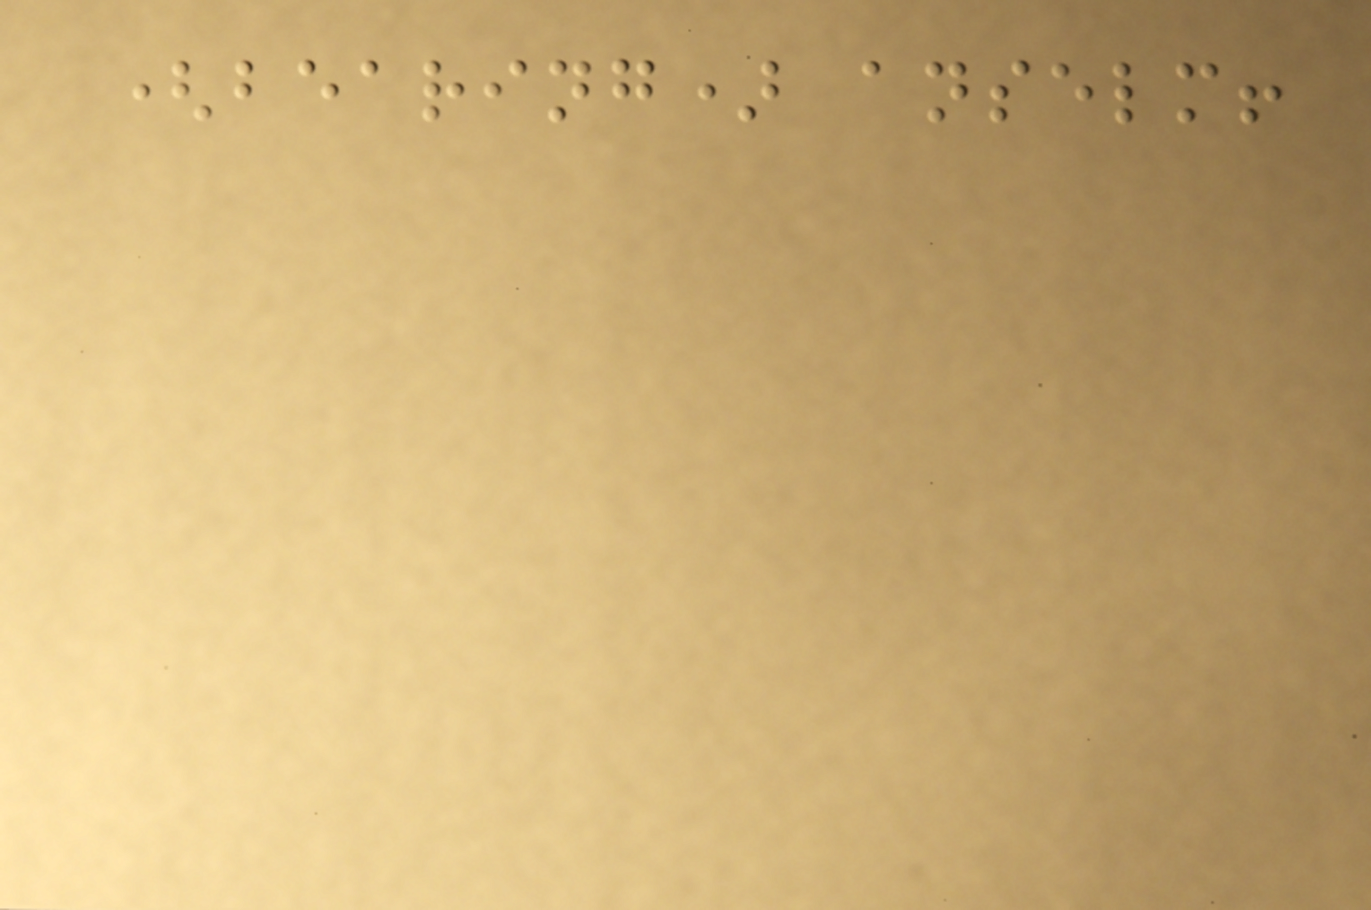(bearing) anselm!
